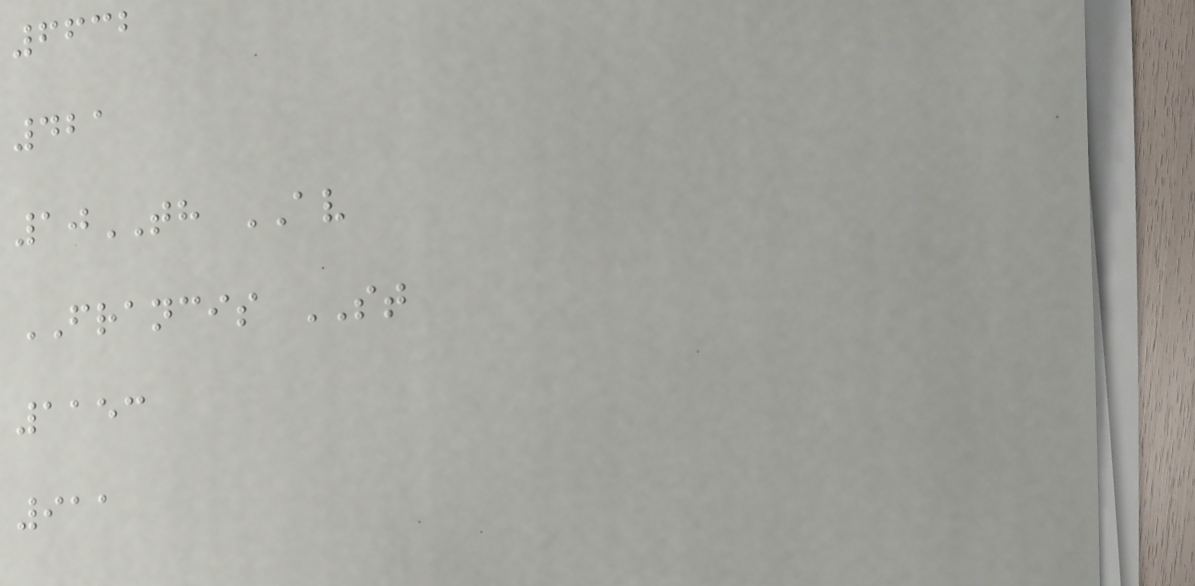6632
421
10TH AV
FRANCIS ST
1153
911
